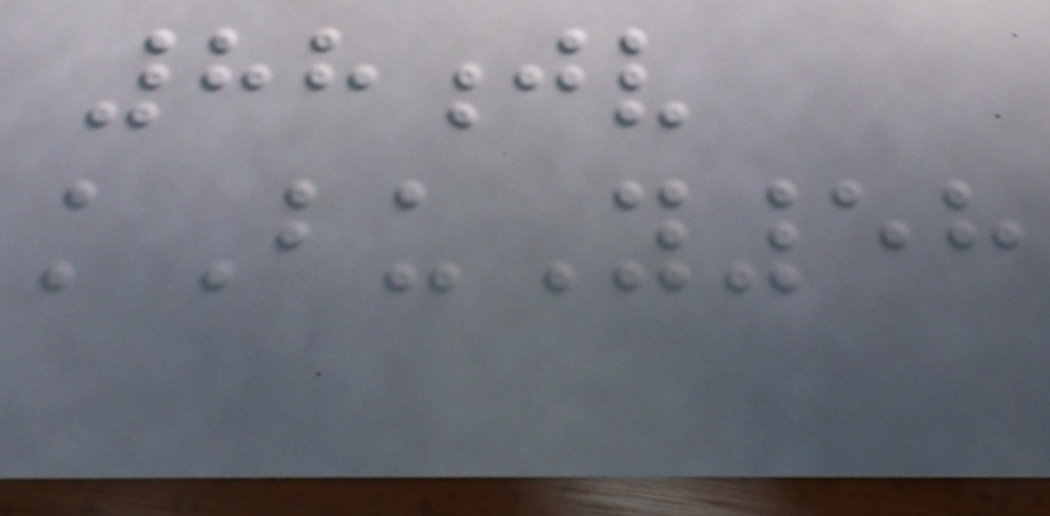88jv
kBuY58
